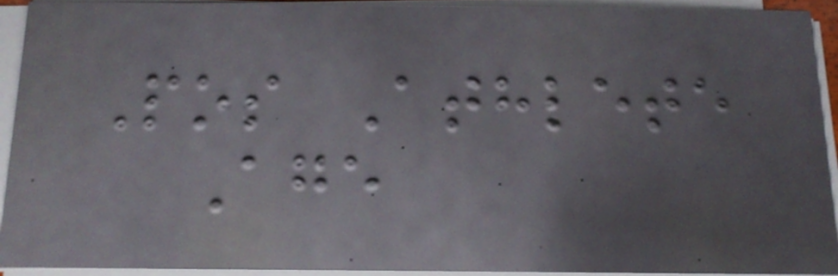Pos Athlete
Age
